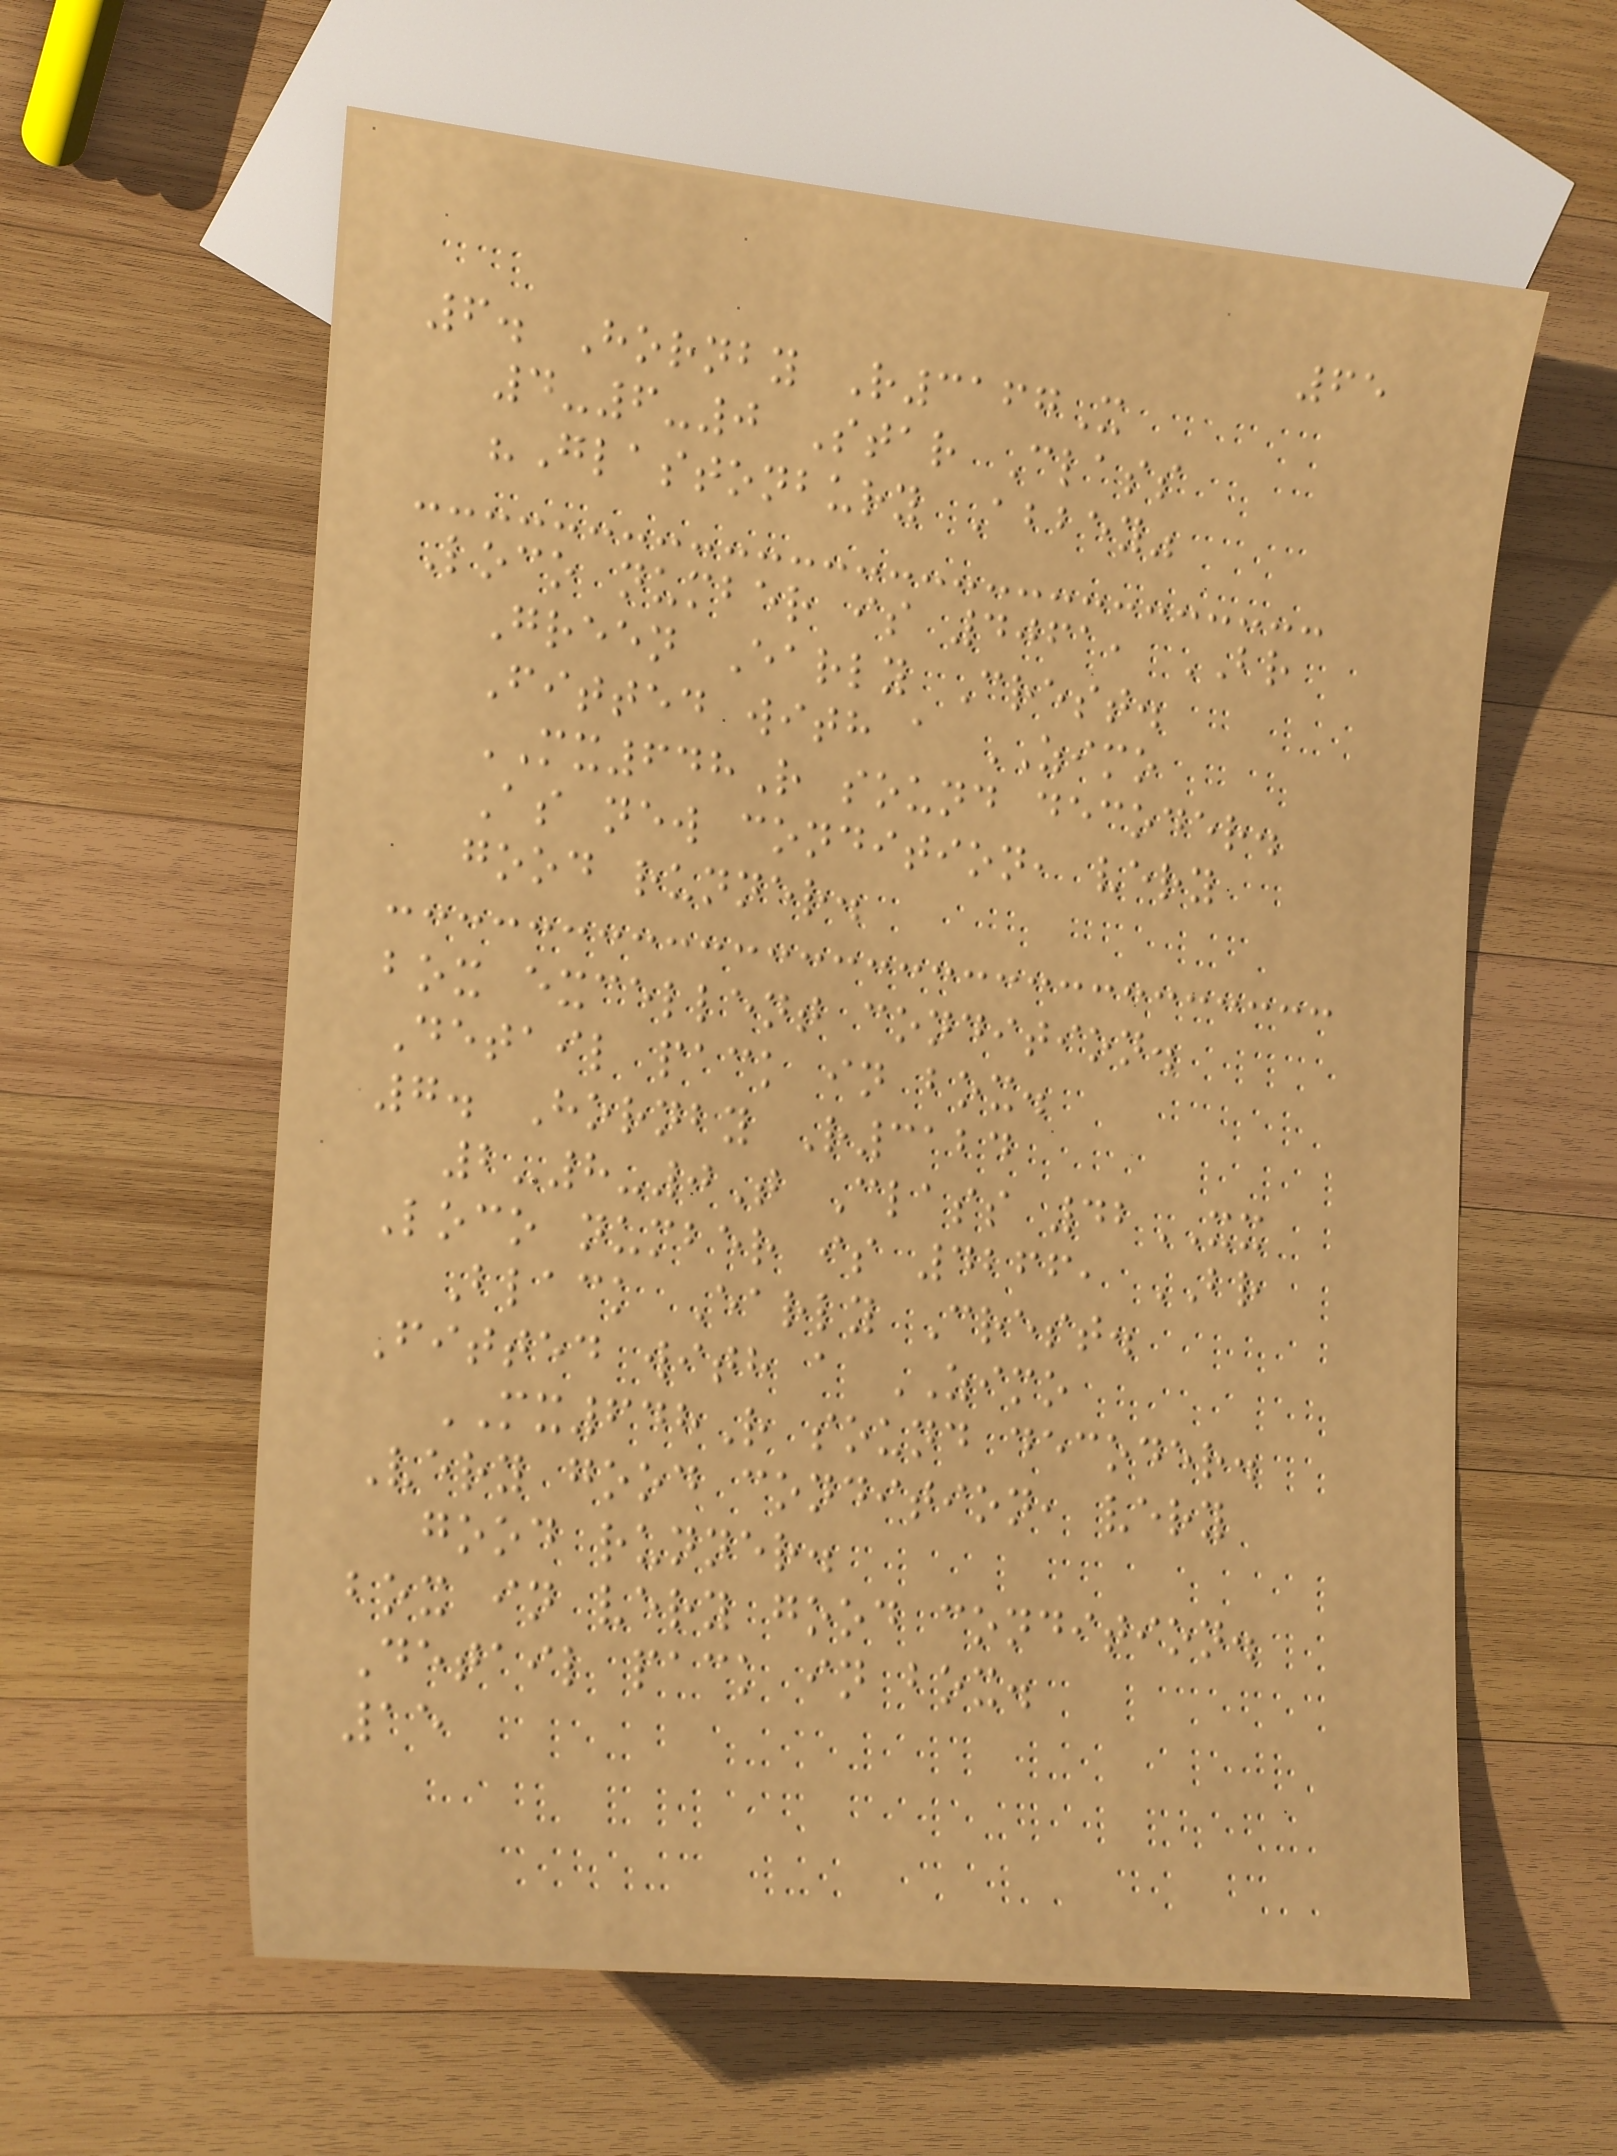65
6. Hornby R3167X
4-6-0 Star Class
"Glastonbury Abbey"
Loco number is 4061, BR
Green Early Crest.
Fitted with a ZIMO
MX648R sound decoder.
As new condition, very
good runner.
box excellent condition.
Detail pack in box.
7. Hornby R3124
2-8-0T Class 42XX
Loco number is 4266, BR
Black Early Crest.
Fitted with a ZIMO
MX648R sound decoder.
Very good condition, very
good runner.
box in very good condition.
Detail pack in box.
15
